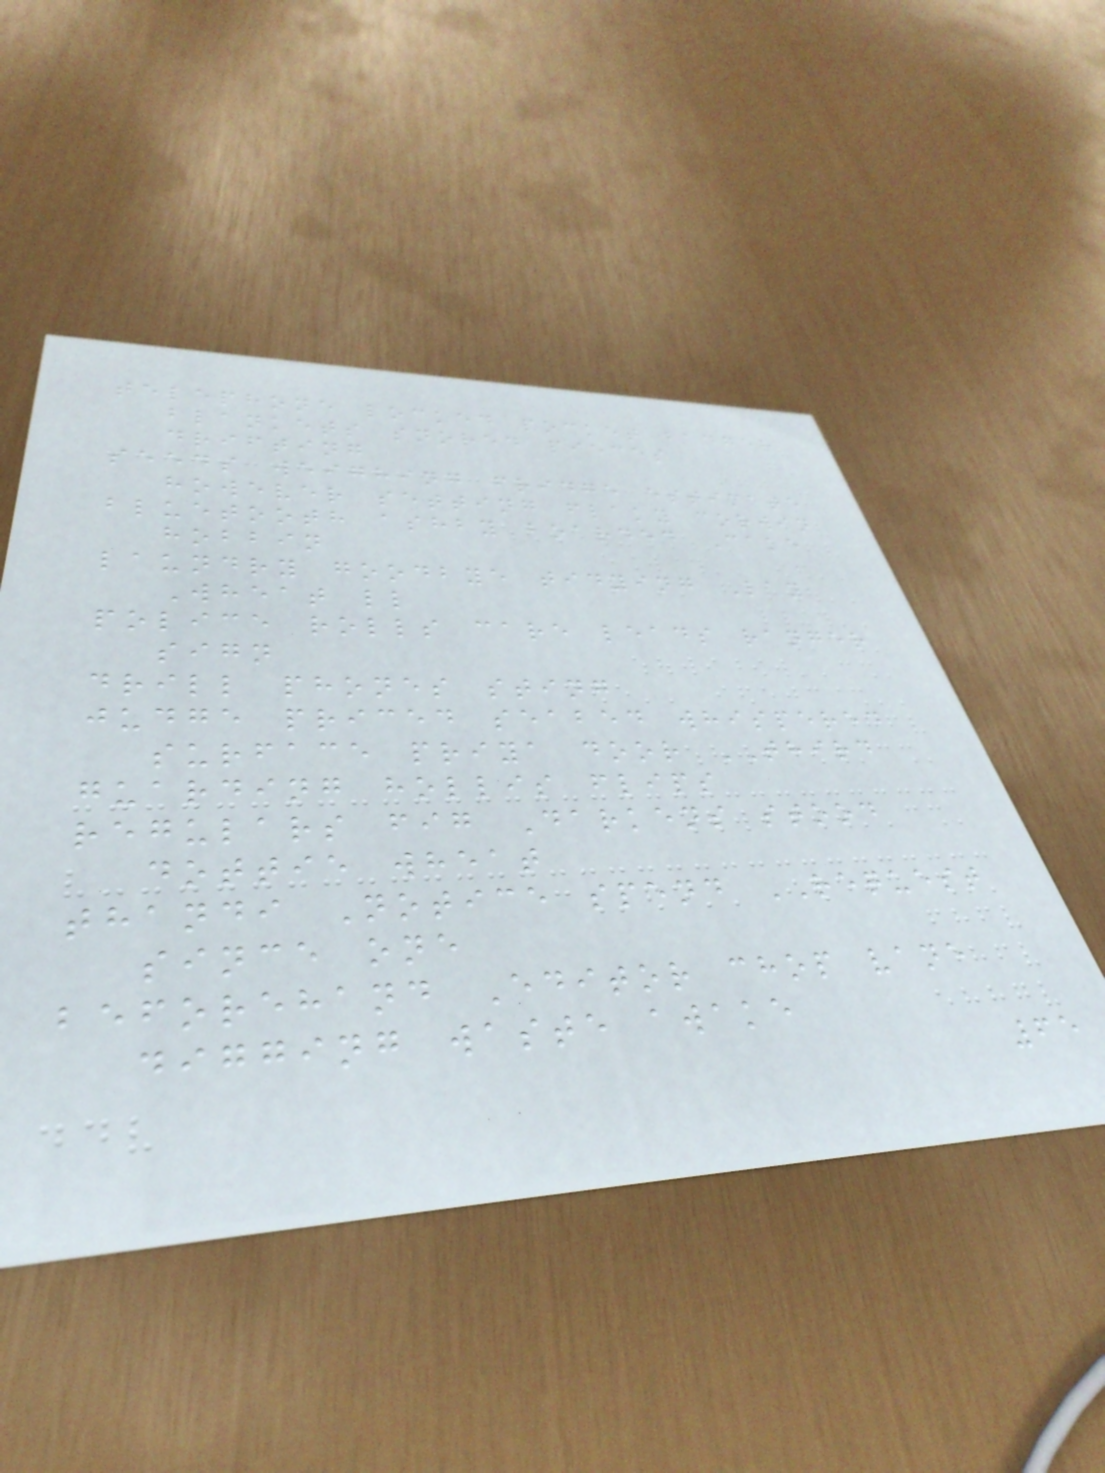telephone locked pocket badger
blankets snored pieces
drifting
seeds weighing fridge estimate
however setting flaky corwin
bluetooth ashby boarded Cake
hobbin
laundry goodbye tidying Lay
Wheat ll
police rolls care leads ranger
sign
drill phones sting
judge priced seabed whispered
surface priya door THIRD
guarding hollis flips
regulars fig Darkens stood
dottie wheat
thandi Notice spend REQUEST
since one
beforehand Editor chop vane
digging waste awake
65
